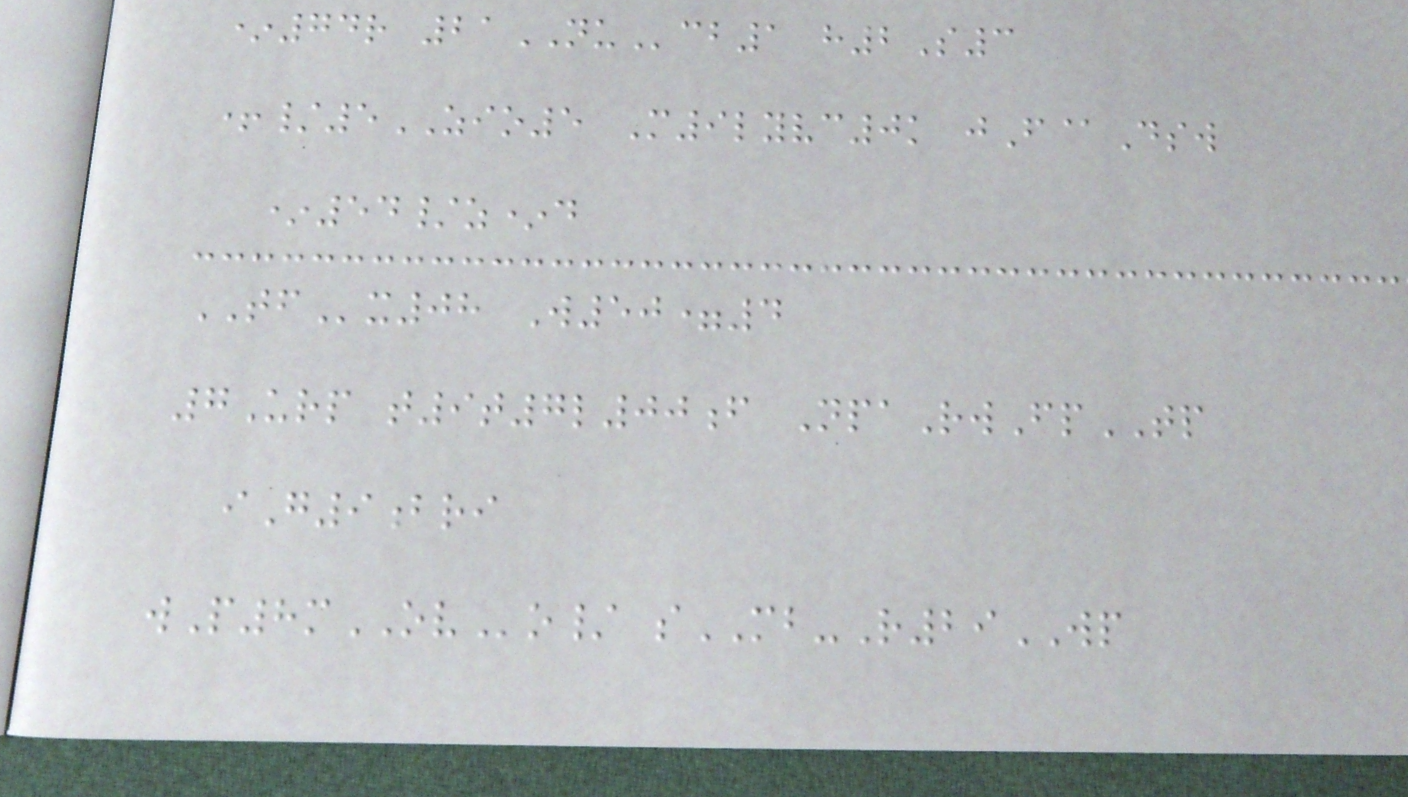*74r 21NUcb1 h2S3
+/5ZIO5 M9lyvc0k jF@Dsw
*54/z*d
TFx08 W50=4
7Urp t9t7l00f NpaRwFpTP
iG9bri
wP8mOVo/ sMB-R29WP
